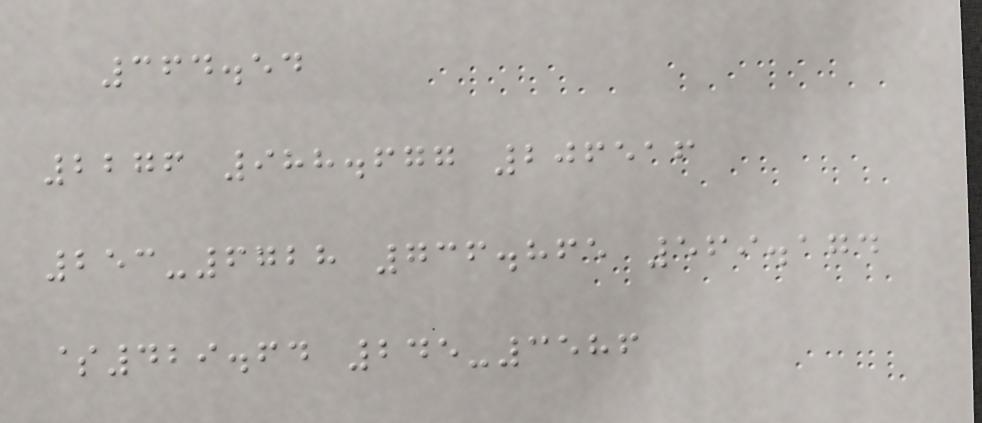364.54
2276 988.677 206516
253-6728 736.865 569.174
$429.64 245-3586
